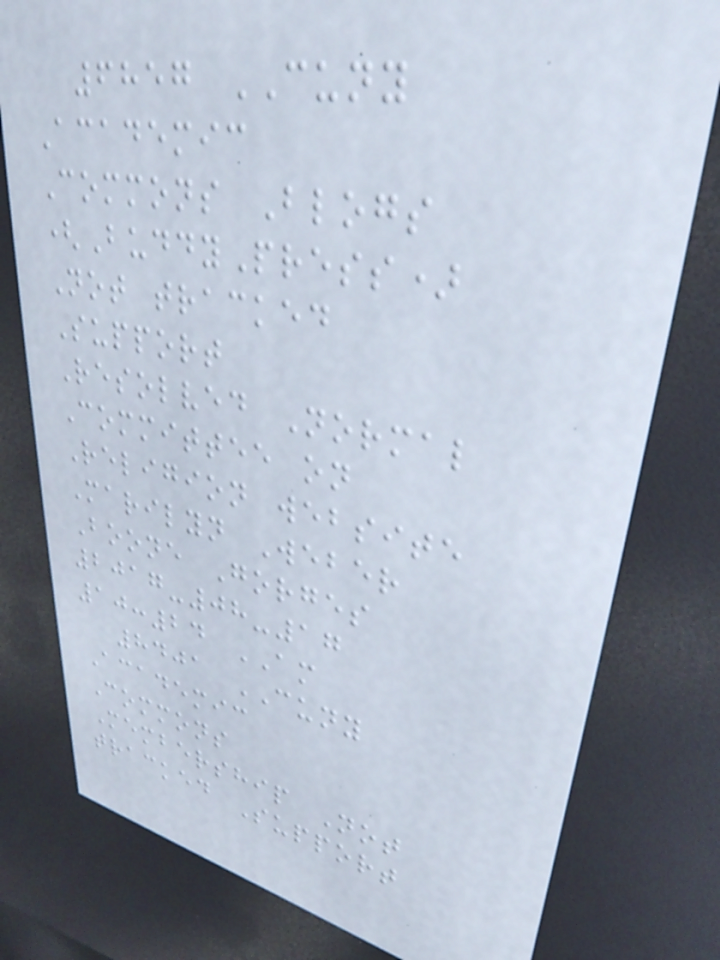6857 CUNY
Academic
Commons Blogs
(BuddyPress)
Not tracked
Support
Resolved Normal
Committee on
Religion website
Marilyn Weber
Boone Gorges
2017-08-17
10:24 AM
8401 CUNY
Academic
Commons
Membership Not
tracked Support
